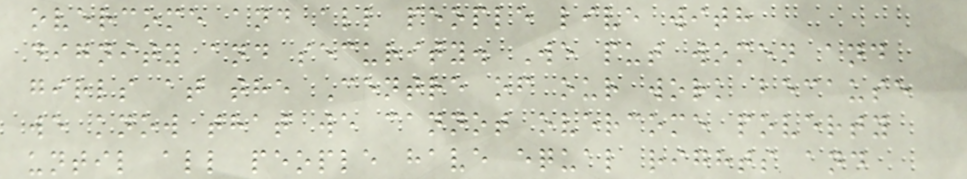overcome and all people live with
dignity and security. We put women and
girls at the Centre of our work because
we know that we cannot overcome poverty
until all people have equal rights and
